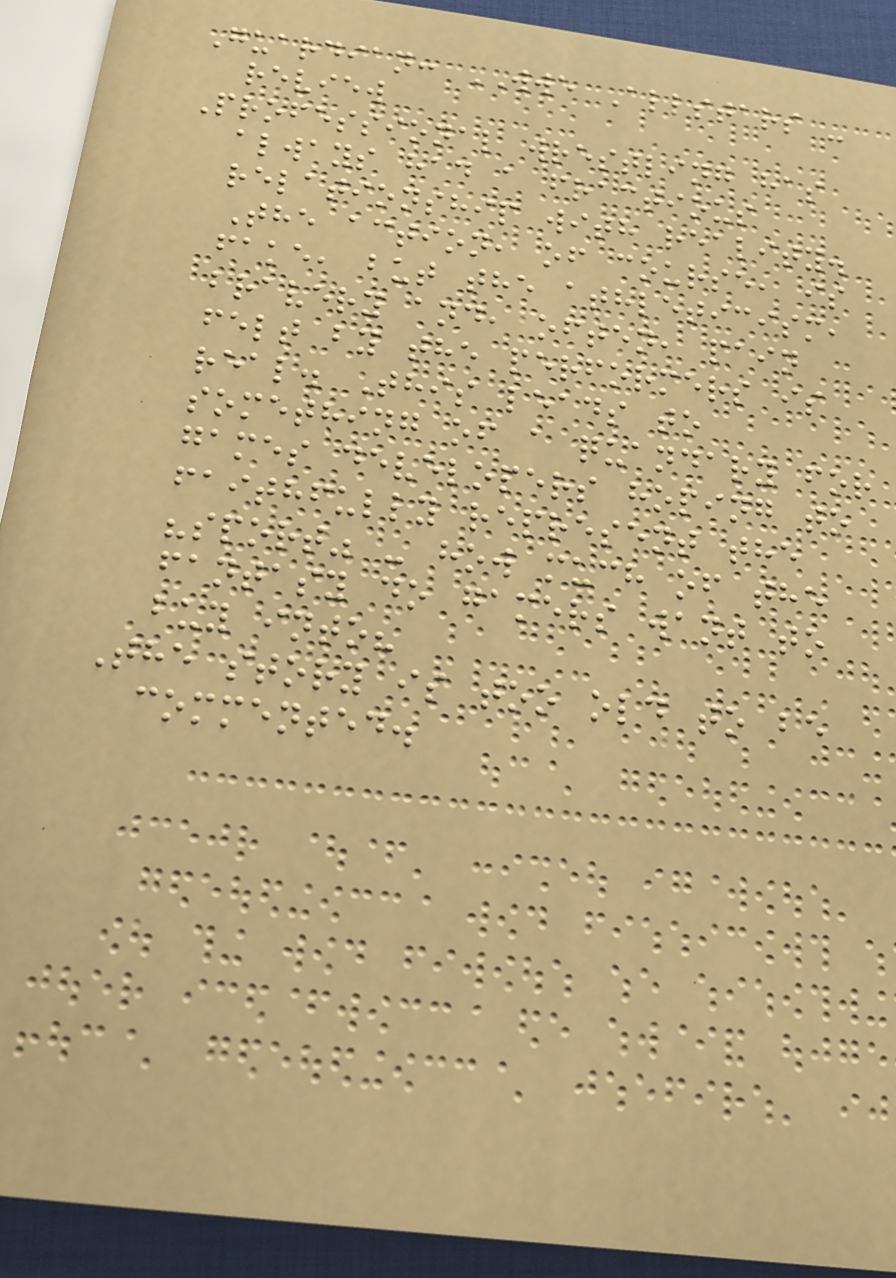Guardian: WWE Allstars -
review
Professional wrestling has
always had a fractious
relationship with reality.
The action, of course, is
fake, but the athleticism,
bravery and, often, pain
felt by the performers is
real. This leads to
something of a quandary for
games developers hoping to
faithfully represent the
"sport" - how much of the
fantasy do gamers want to
buy into?
The story is too old to be
commented.
